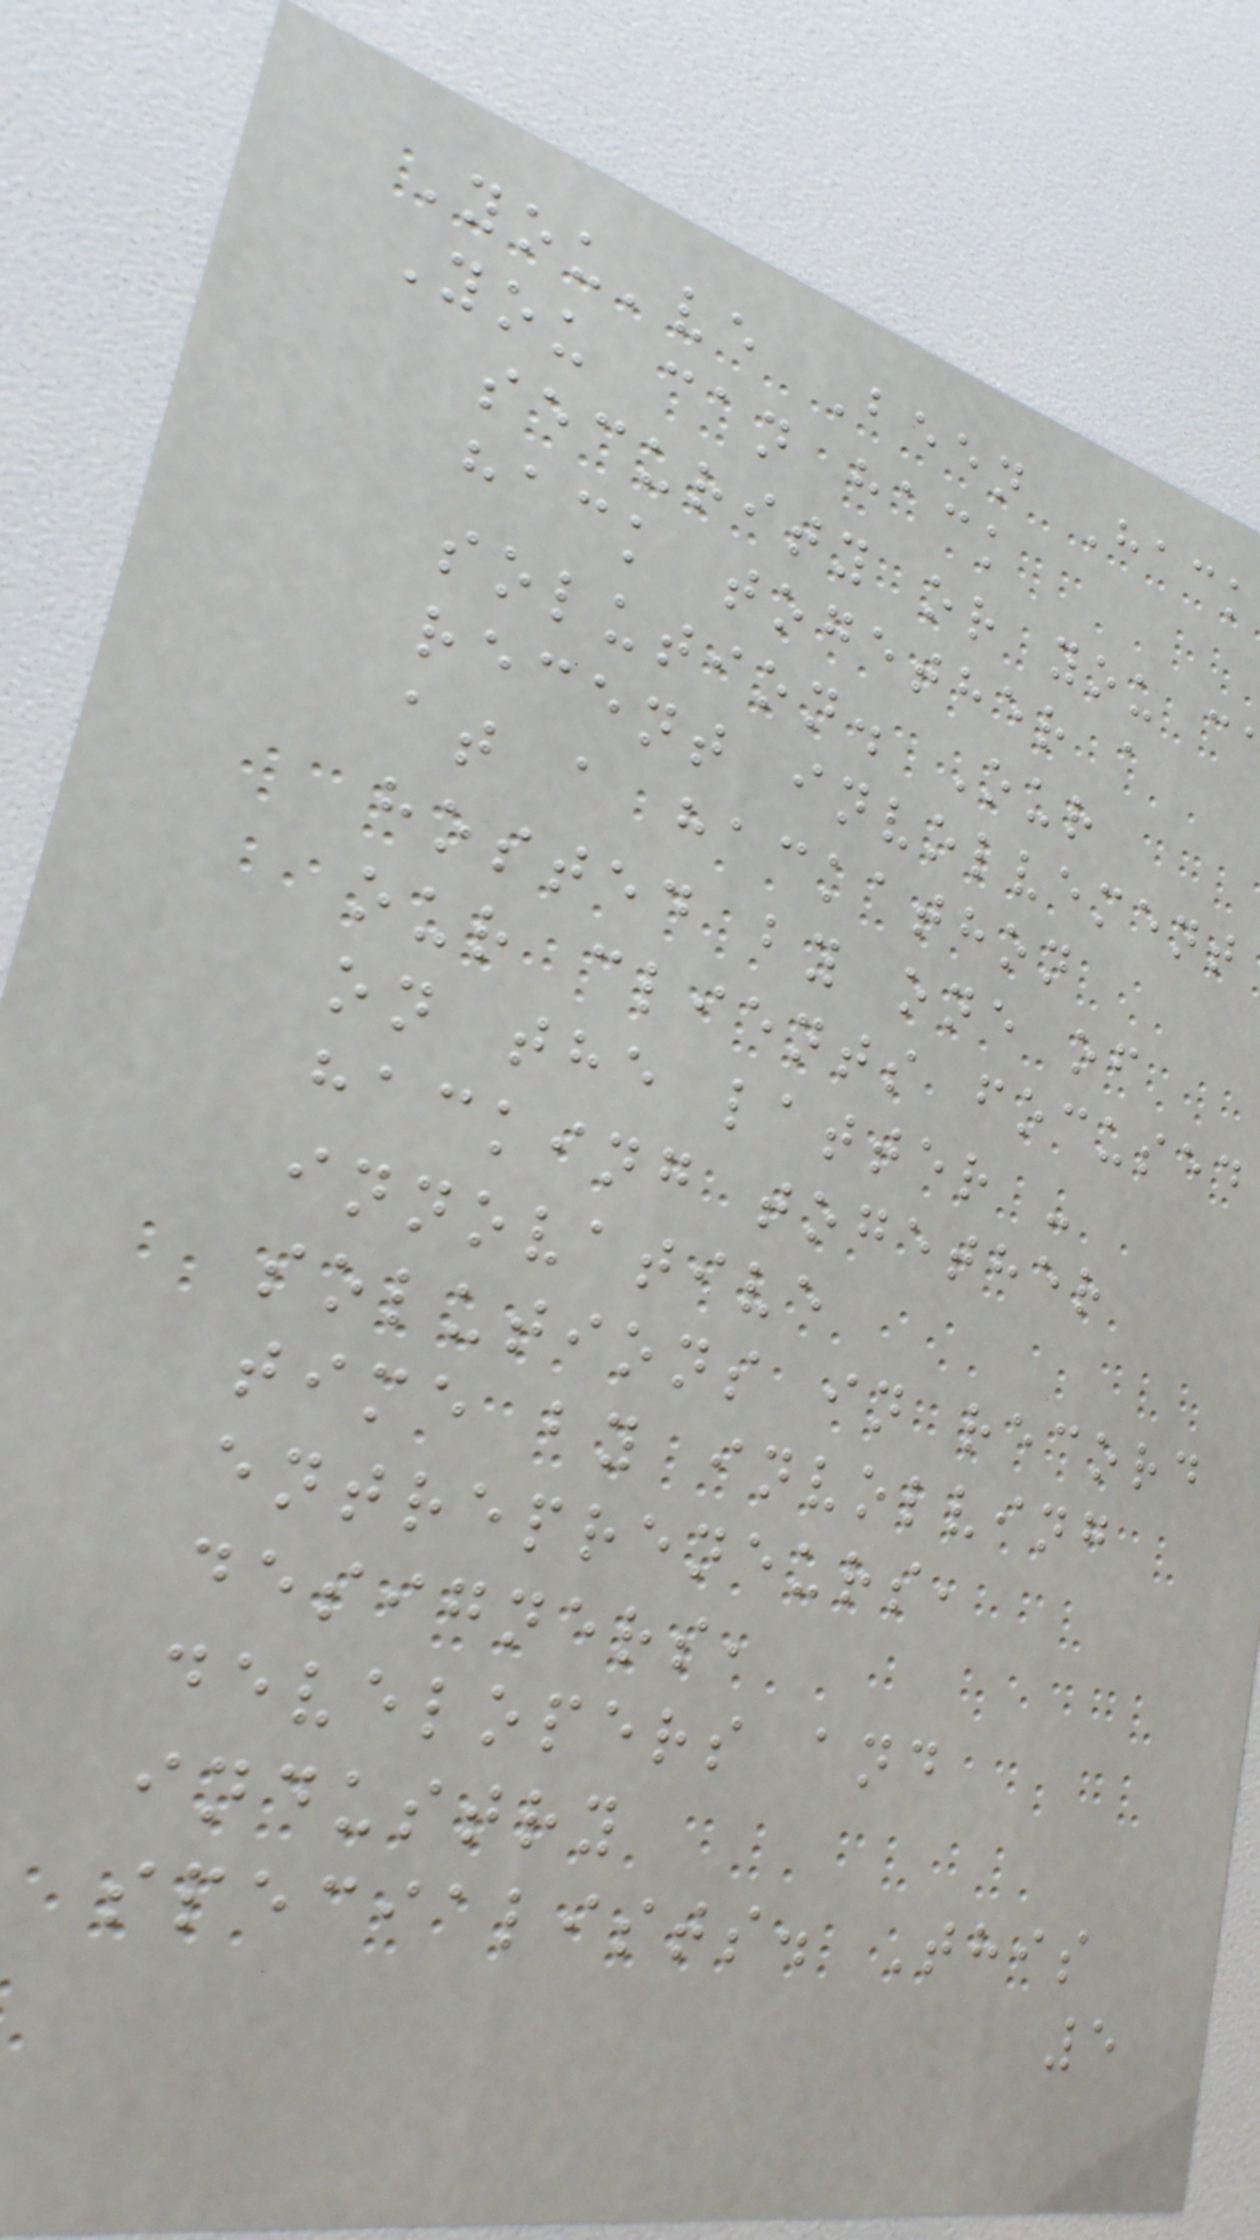You've Been Hack
You can hack
security or you c
hack together a
solution. Our
recent involvement
at a hackathon
hosted by one of
our clients focused
on the latter -
hacking together
innovative
solutions in record
time by involving
entrepreneurs,
designers,
developers and
industry
specialists. This
5
